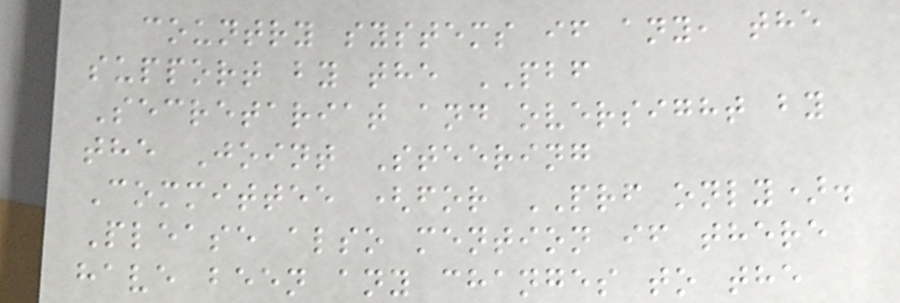country systems if any, the
support by the PBF
Secretariat and oversight by
the Joint Steering
Committee (for PRF only).
Please also mention if there
have been any changes to the
